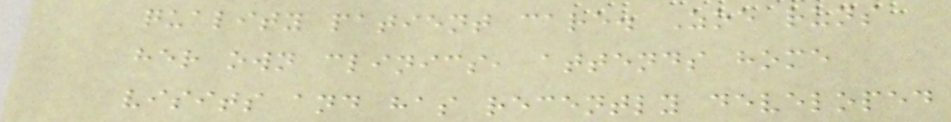quality patient care. Zoe runs
her own clinics, attends home
visits and has recently developed
